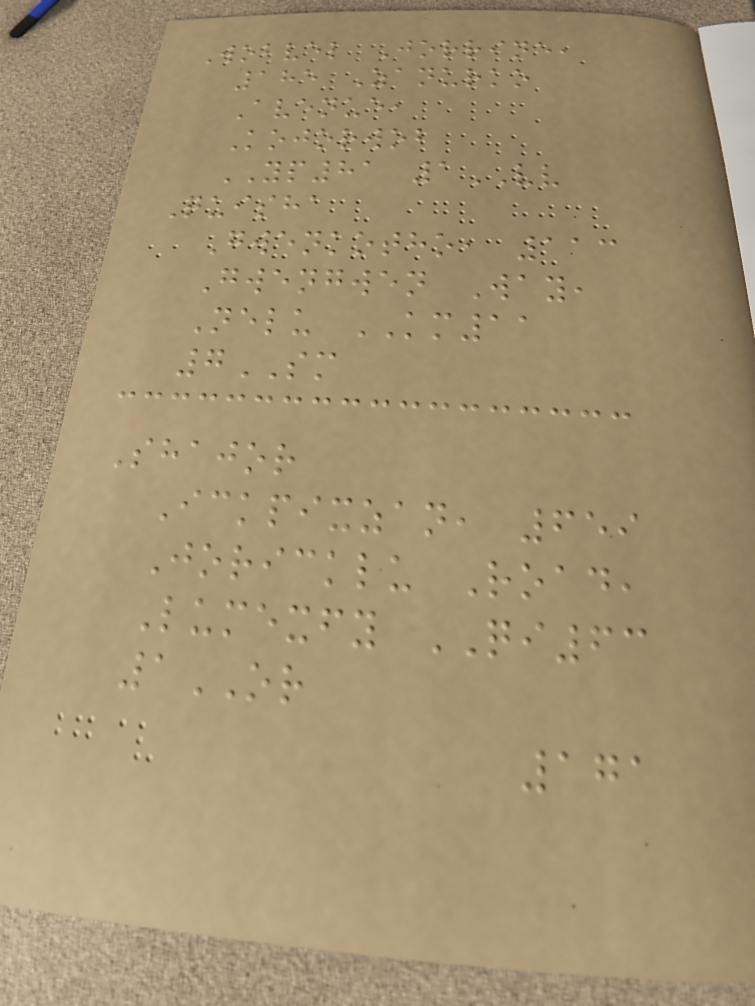Wobvel Jorrine,
185 Zanurko
Avenue,
Kojorwob
YP81 1VV
Quisha
Gwenkotho, 113
Gwengwen Way,
Nelu KM11
7SM
Shajor
Ickpixzan, 659
Joricklu Road,
Lumexfy QI63
1OR
171
